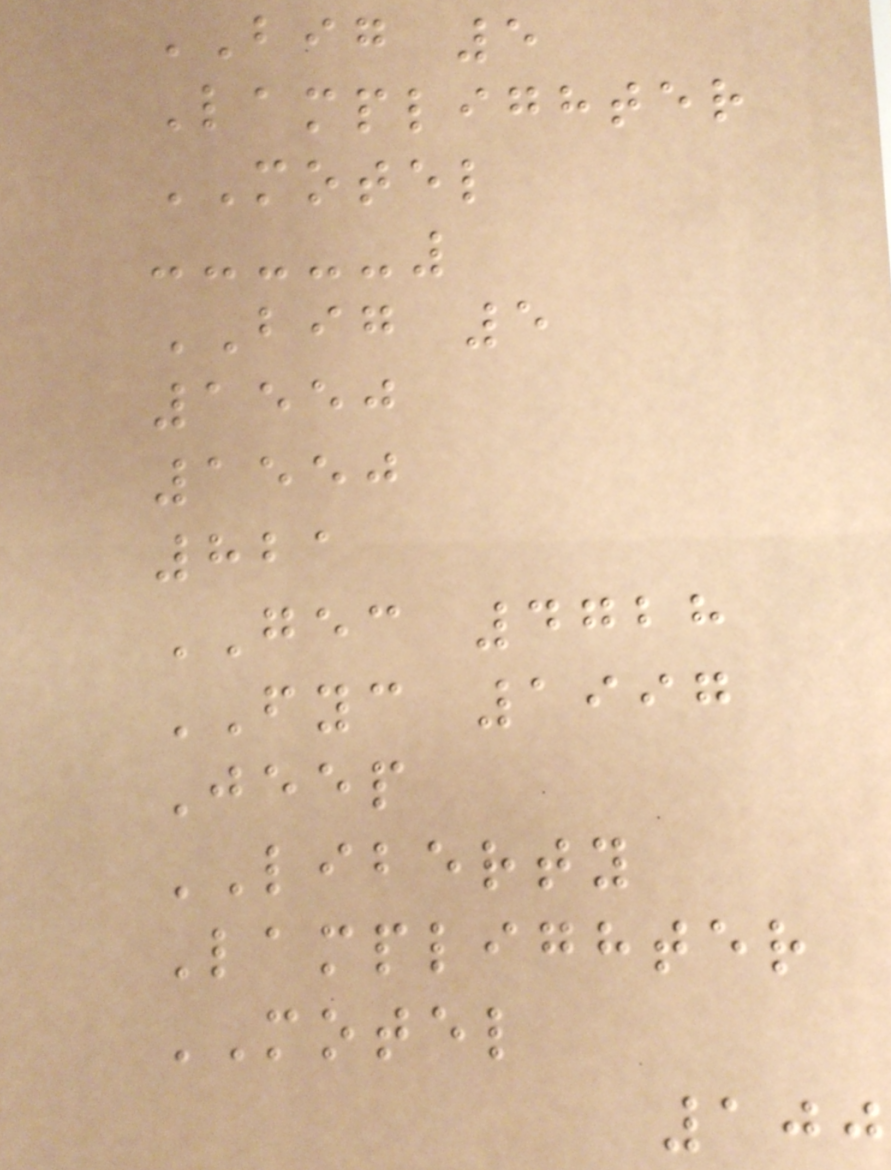BIG 5
Lamplighter
MOTEL
BIG 5
1550
1550
821
GEC 4728
FYC 1997
Jeep
LIBERTY
Lamplighter
MOTEL
100
